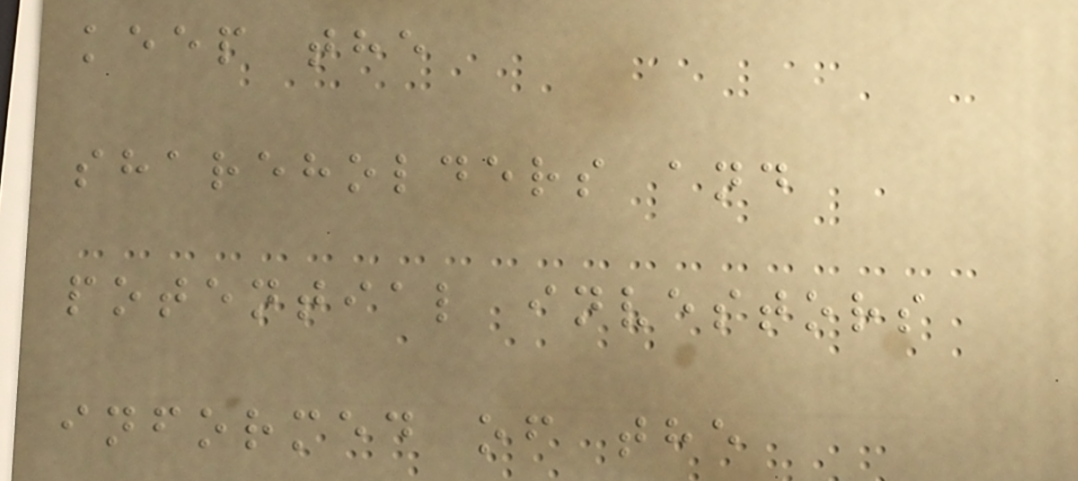keep the
shareholders and
potential investors
informed of the
